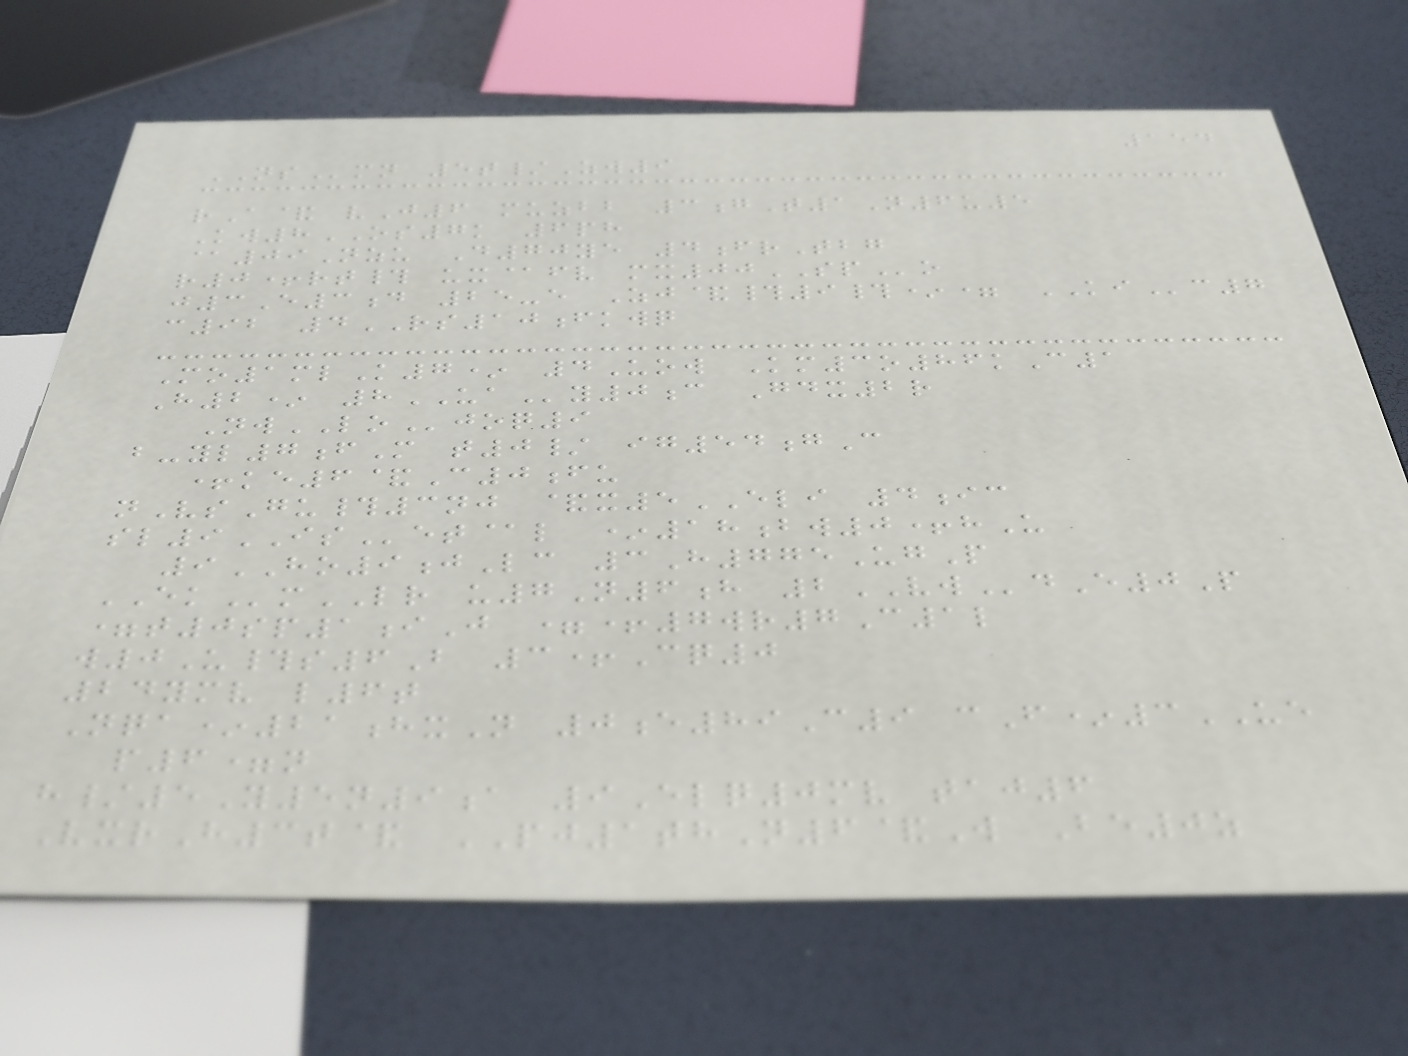154
NSmn 5t/Zw9
rA& vJ6 muzbb 3gT1N6u5
Kw8OS7k 6ph
@09Nzu D70ye 4frTbg
r0+rt# ux@fv mx00SPo
j3E3d 25-e Zj&#9#*= KIc7
c92 4RS10fkwq
Mo1mlK7* 4Uow Km3o86kC1
H2* 8UAy0c Gdx2r
NwLOjoq9
b-yl7fM t0/ ig54gC
+ke6&C0fu
nVsGu#3nj &x5ELI 4ic
sl9ISet@l *18bw0+hU
9HO9jLc 3H775UgP
EKmLR u7N6h 2VWdE0P
=t0sp1iJ =+7wr7C1l
w0U#s6B 3+Cq0
24ymv l6t
Nqa*21hxN 0e89C9 cF*3UE
p6=n
h/5Y5n9a 9Elq0mv taj6
VxrH3t& PJ1thN6&W Be0z
